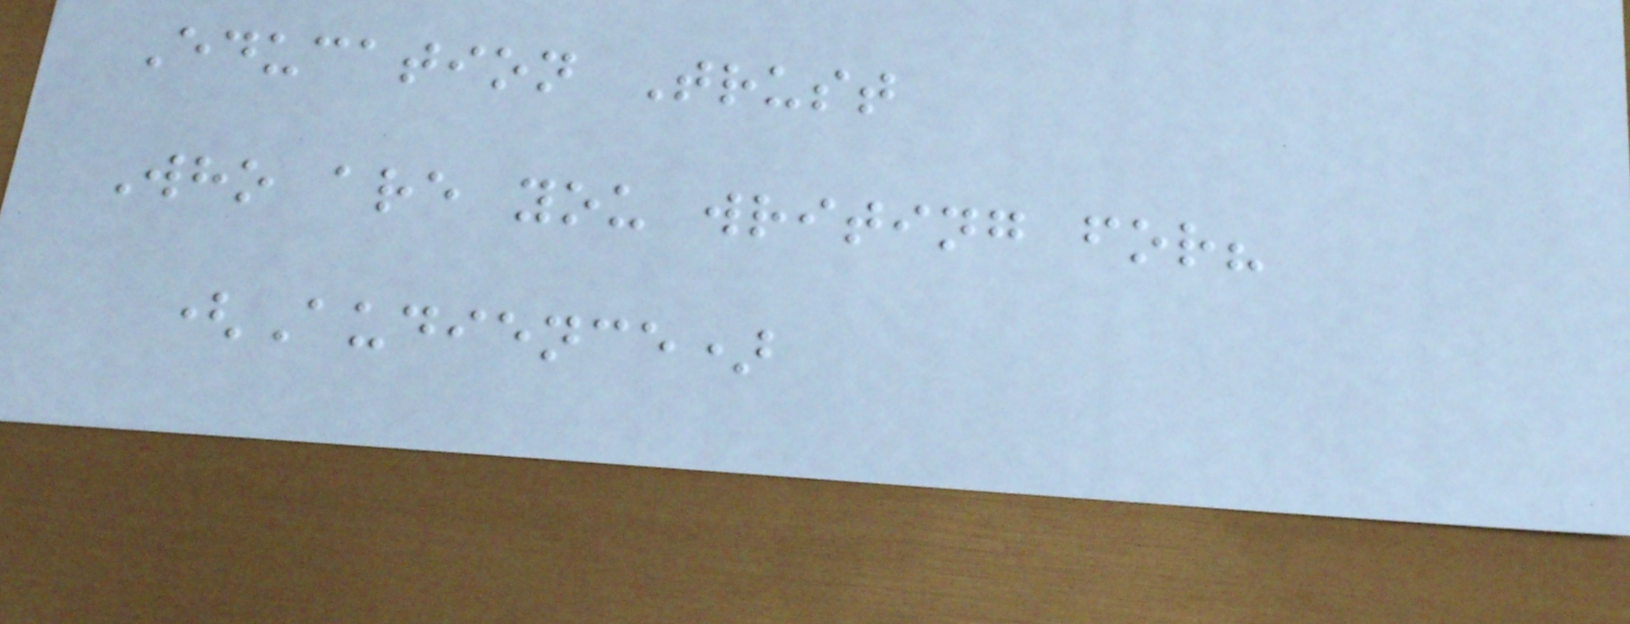Education Trust
Who are you writing for?
(Audience)
